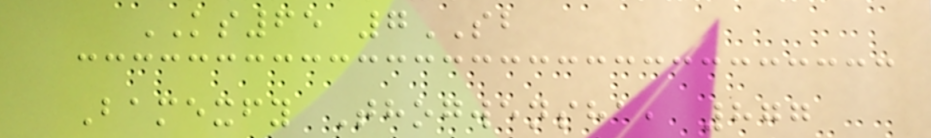KS65 7SB
Bamexfy Thogwensha, 877
